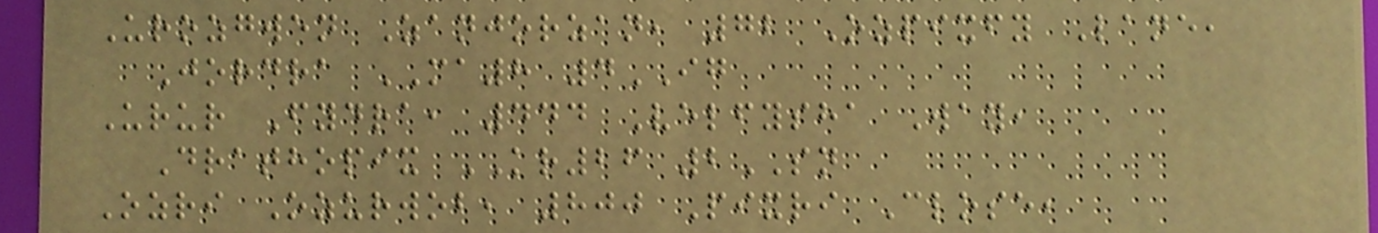Urozgwen Zanjorzan, 72 Ozpixfy Lane,
Jordra MA8 4IG
Urur Fydra, 444 Velfysha Way,
Drathopix KR26 2SN
Ozri Ozurwob, 800 Pixri Close,
